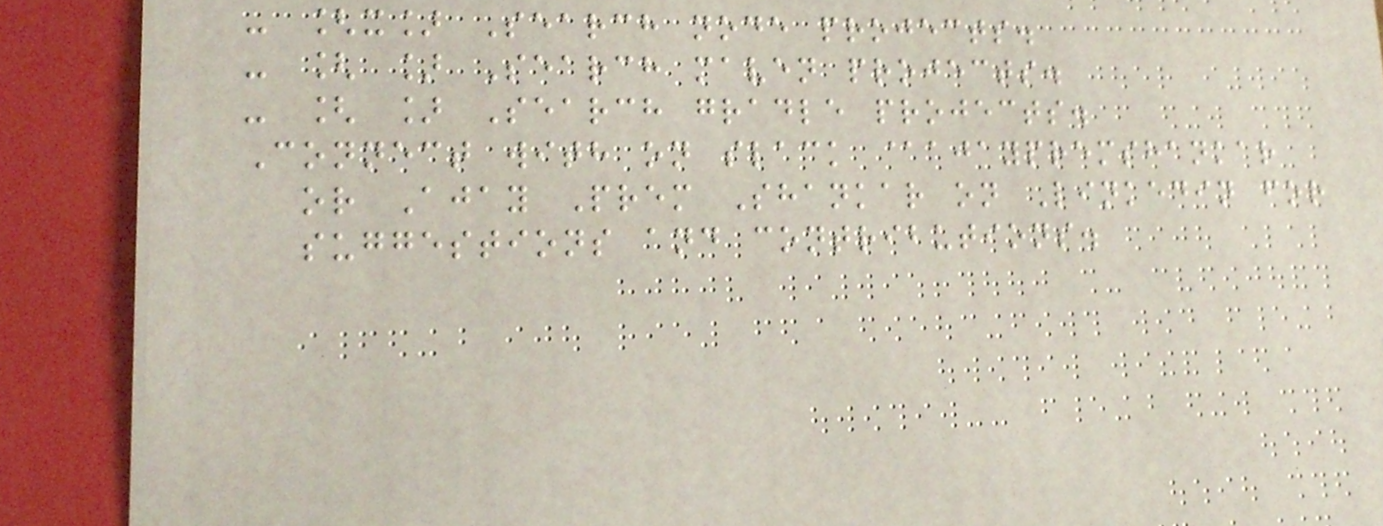- [x] Search node projects.
- [ ] Search maven projects.
- [ ] Search gradle projects.
Connect with on slack @ajaypremshankar
or Ajay Prem Shankar on Linkedin for
suggestions and contributions.
